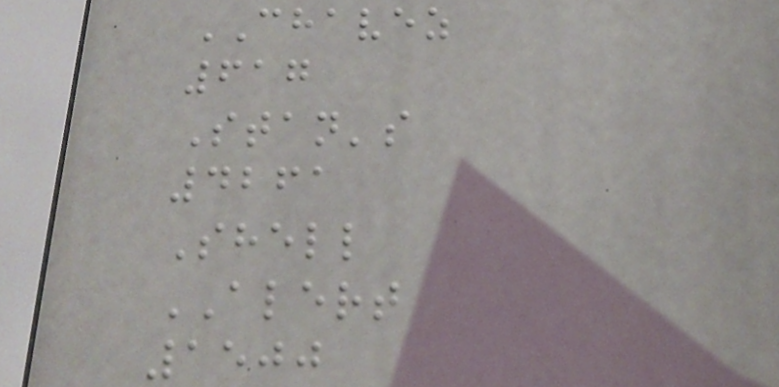CHAVEZ
617
Stan's
4261
Shell
ALERT
1500
